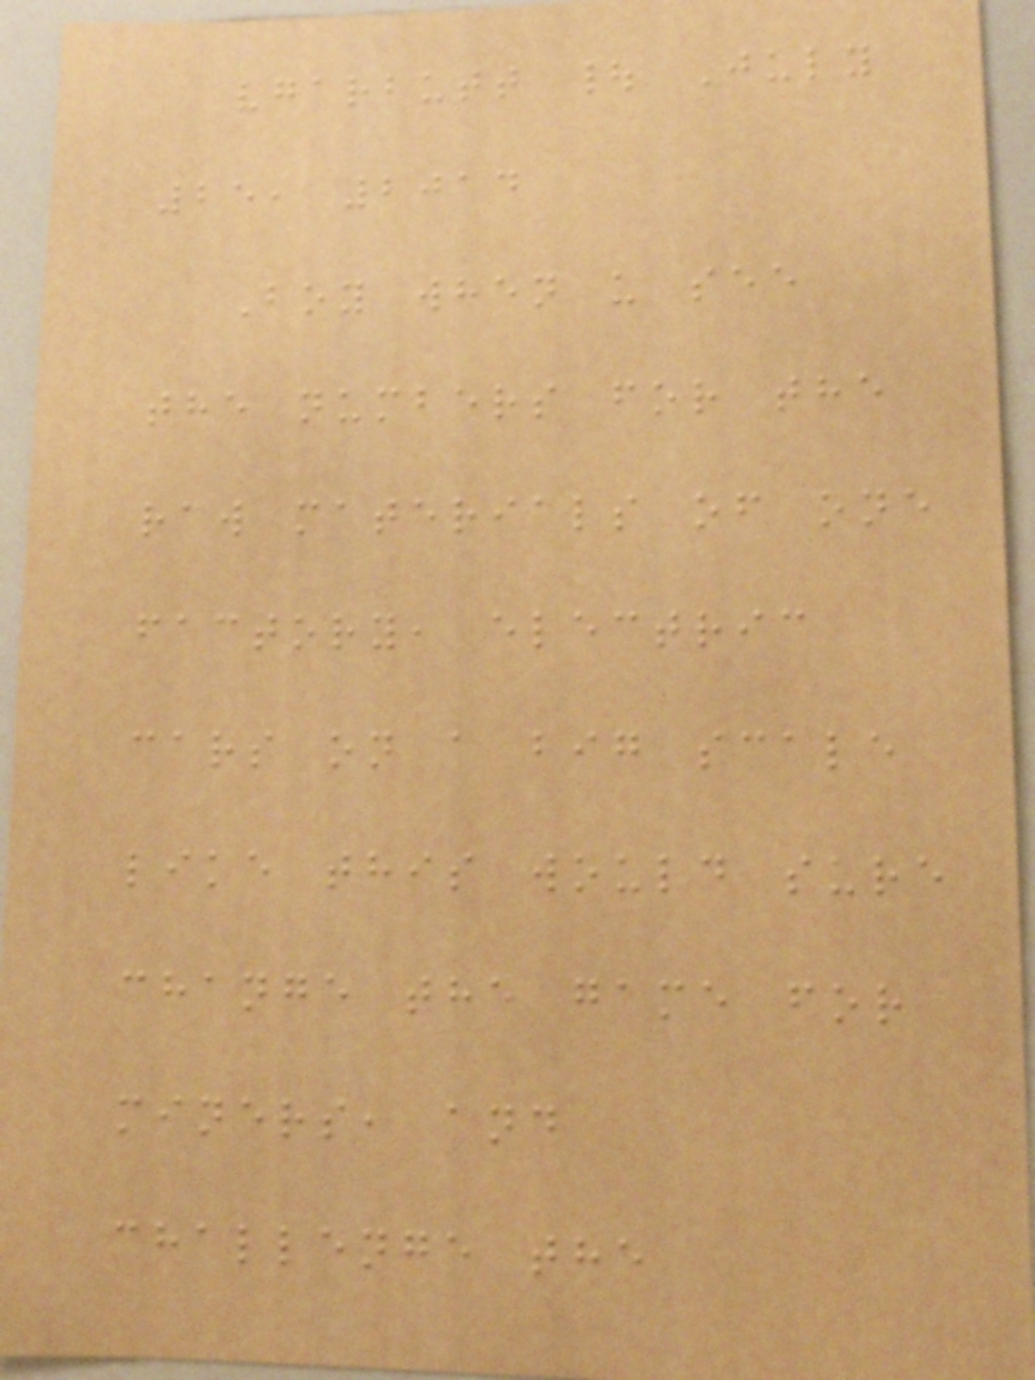vgarbutt | July
25, 2014
Boy when u see
the numbers for the
raw materials of one
factory, electric
cars on a big scale
like this would sure
change the game for
miners, and
challenge the
